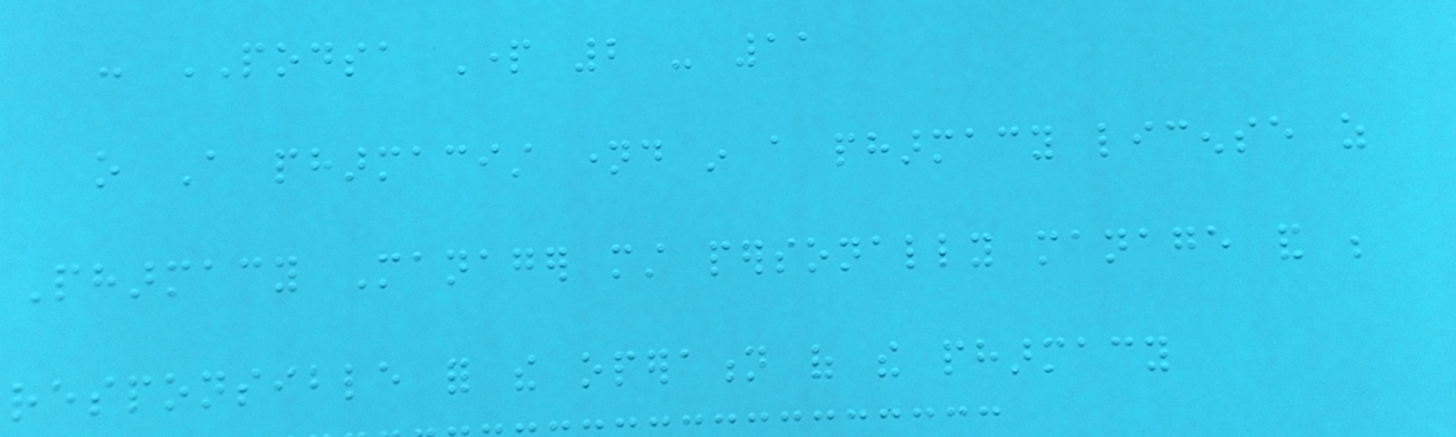- PODSA Part 2 - 11
o A pharmacist named in a pharmacy license as
Pharmacy Manager must personally manage and be
responsible for the operation of the pharmacy
